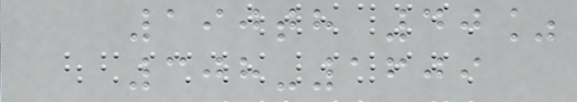190th 40%
308-1609
